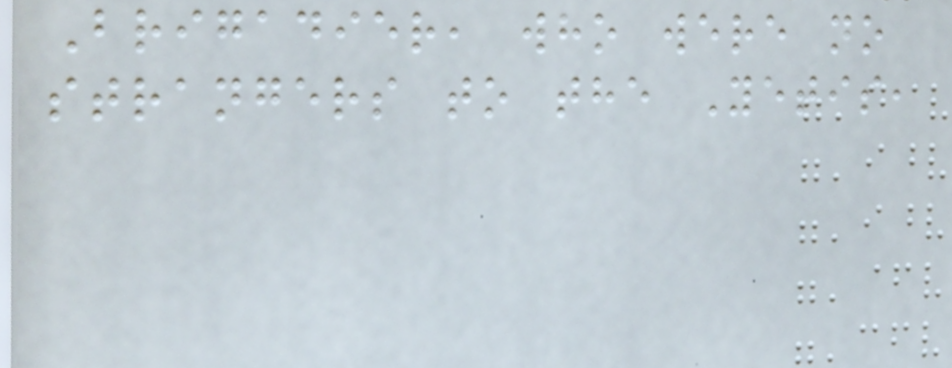Brigadier, who were no
strangers to the Yetis,
